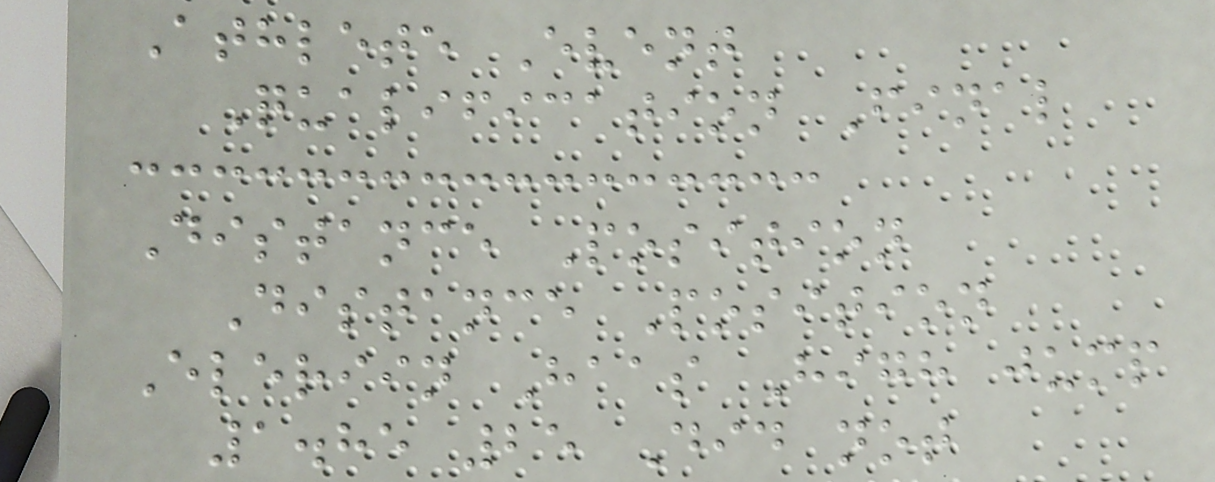Athlete Event
Qualification Final
Distance Position
Distance Position
Eleriin Haas High jump
1.85 25 Did not
